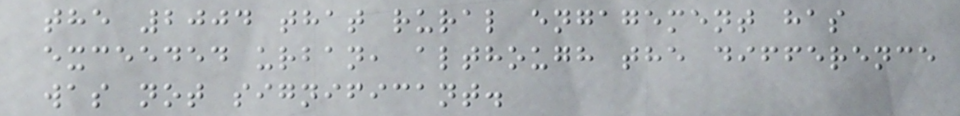the 2004 that rural engagement has
exceeded urban, although the difference
was not significant.
